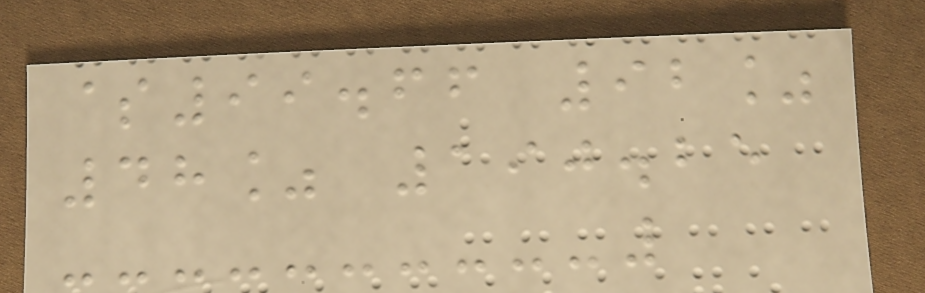$99.66 92%
48% 190.25
